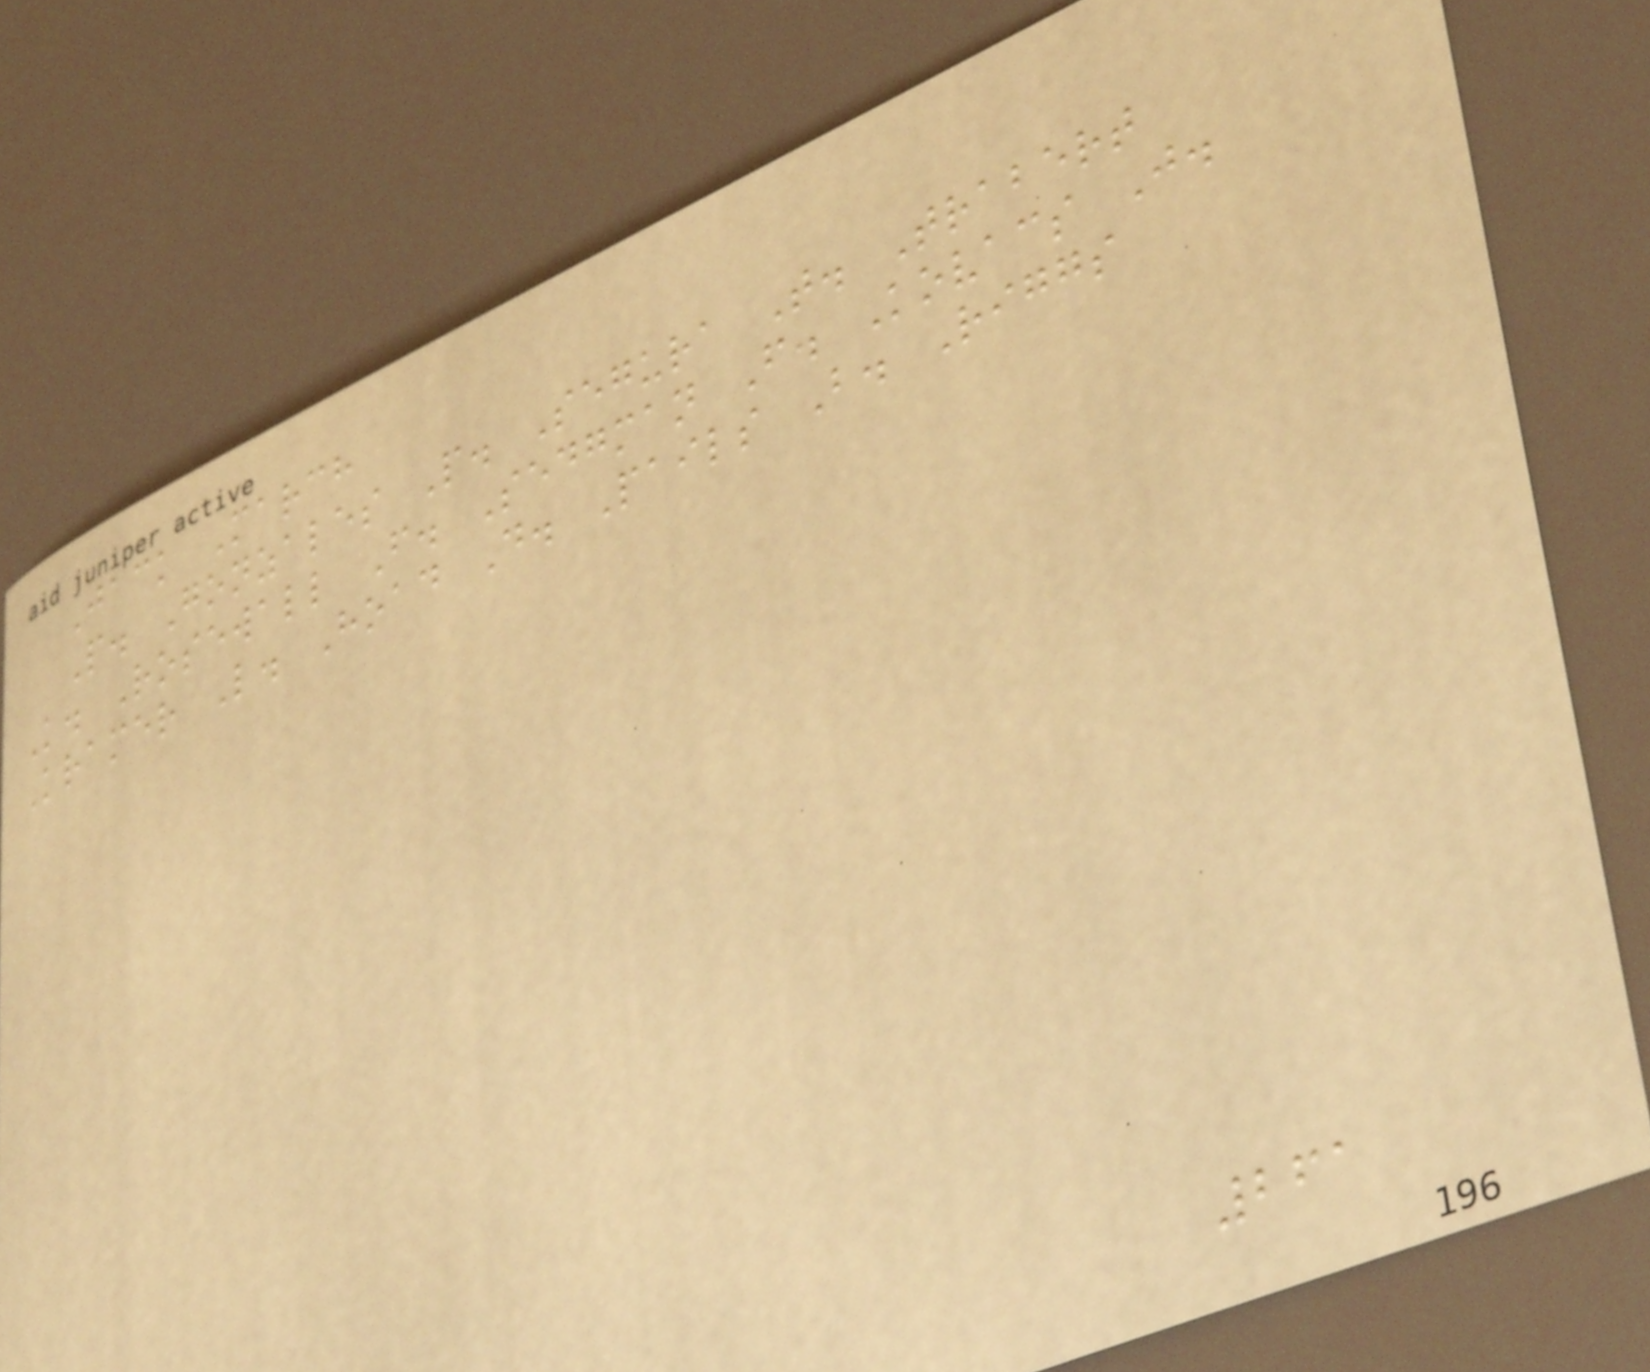Jack March
P. Gonzales P. Segura T. Trabert
K. Rosewall F. Sedgman F. Kovacs J.
Kramer L. Hoad D. Pails B. Riggs
261
